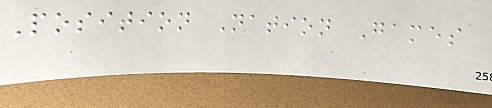Position Nation Games
